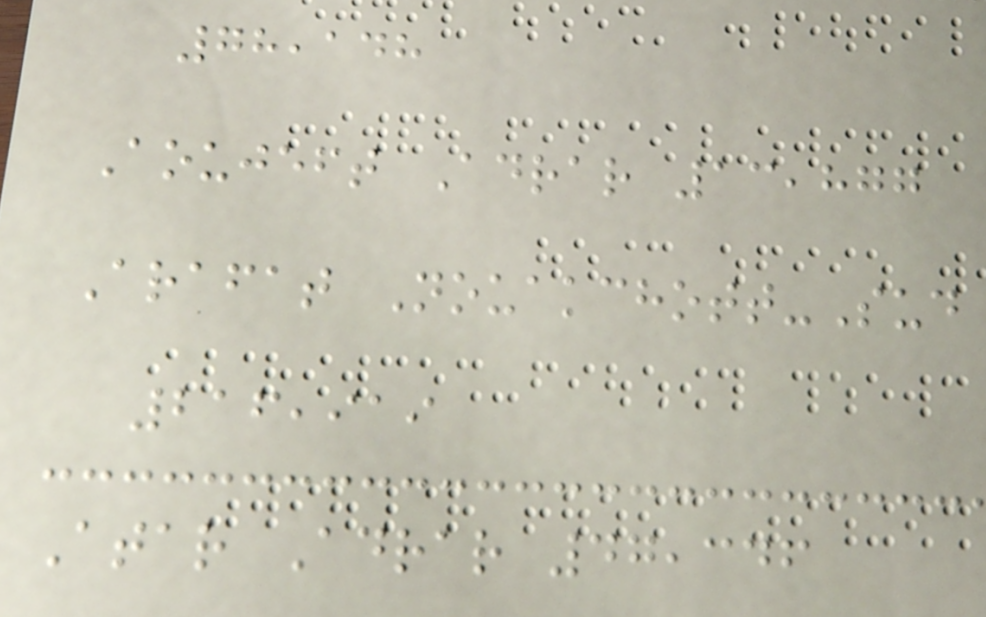78,148
Aoujeft Adrar 13,877
Arafat Nouakchott-Sud
216,919
Atar Adrar 47,346
